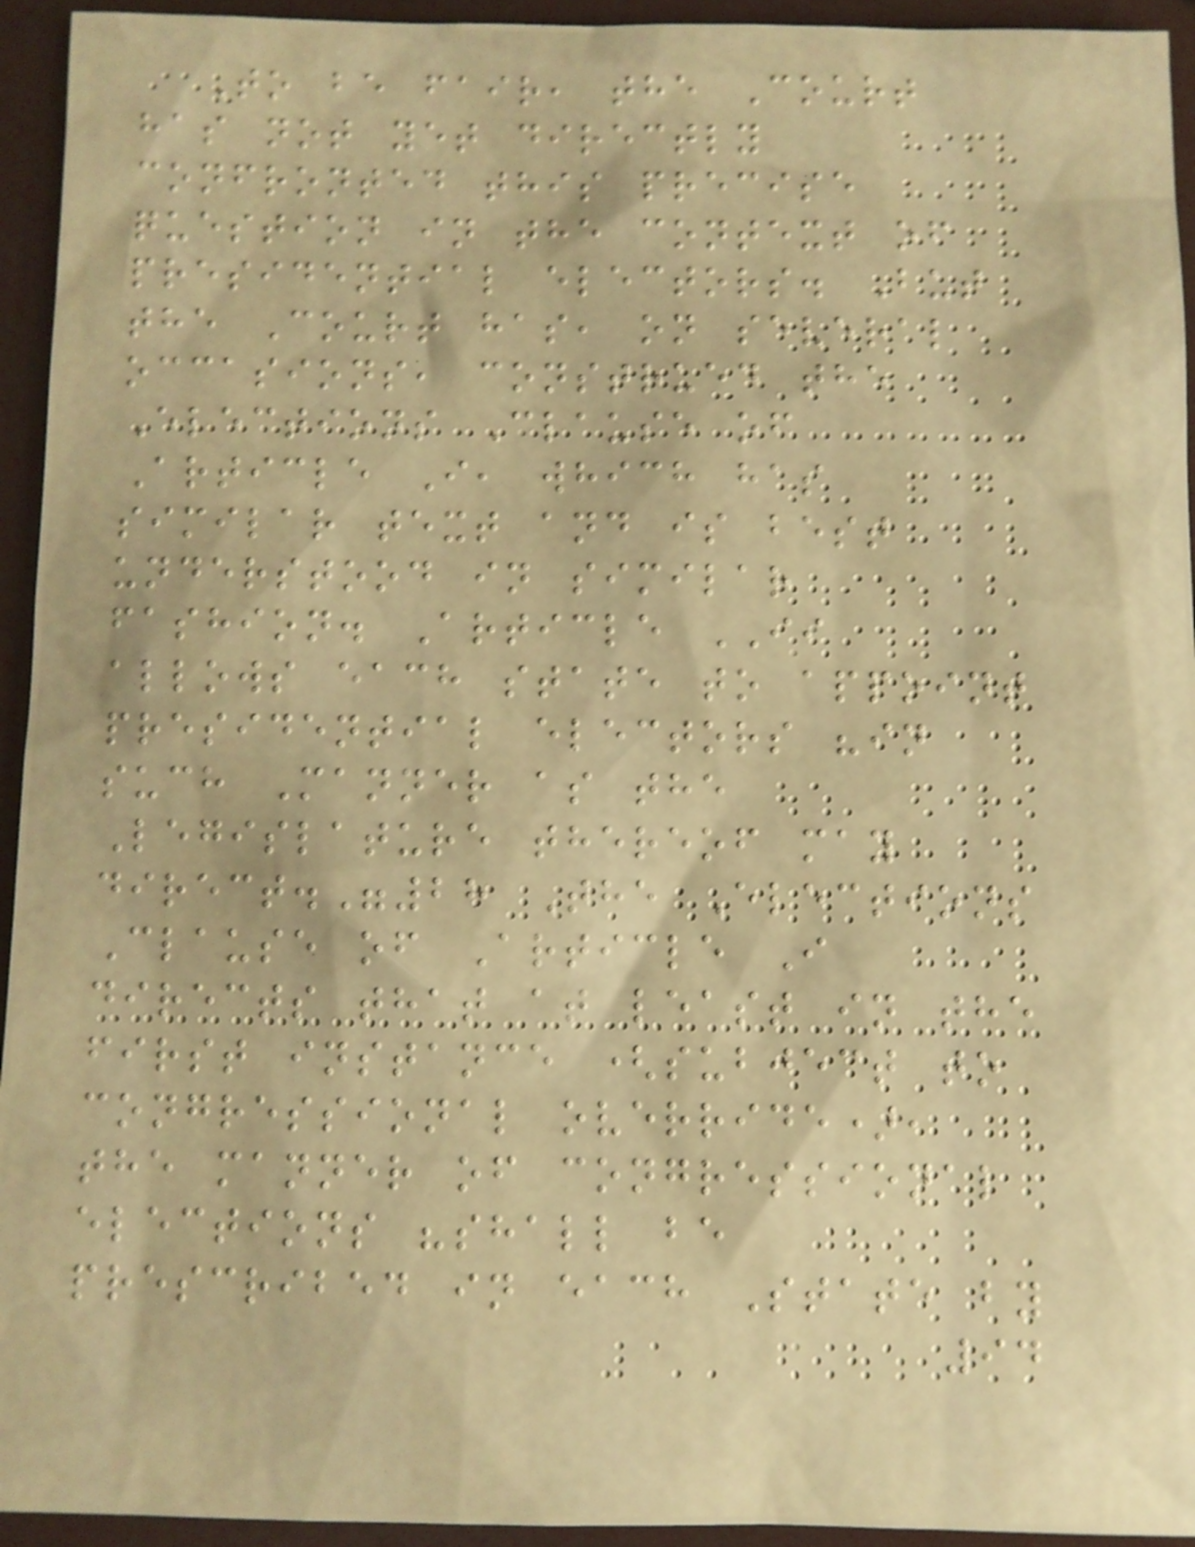To be fair, the Court
has not yet directly
confronted this precise
question in the context of
presidential electors. But
the Court has, on several
occasions, construed the
Elections Clause of
Article I, which has
similar text and is best
understood in similar
fashion. Article II
allows each state to appoint
presidential electors "in
such Manner as the
Legislature thereof may
direct."28 The Elections
Clause of Article I
directs that at least in the
first instance (subject to
congressional override),
the manner of congressional
elections "shall be
prescribed in each State by
94
